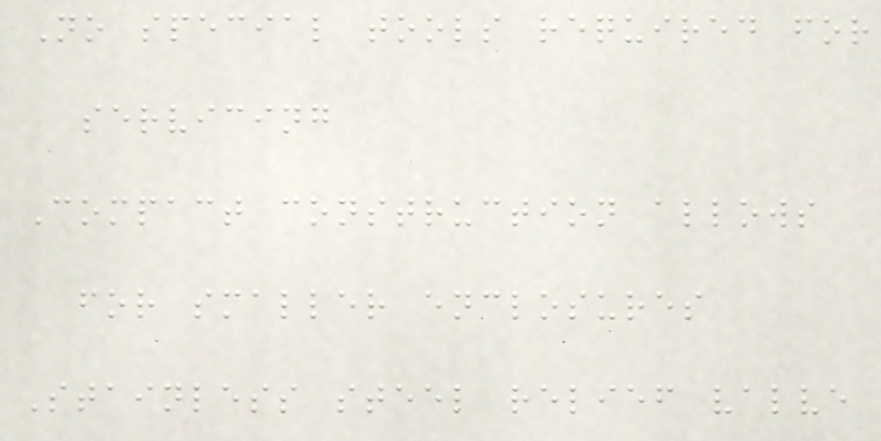No special tools required for
servicing
Compact construction allows
for smaller enclosures
Stainless steel relief valve
